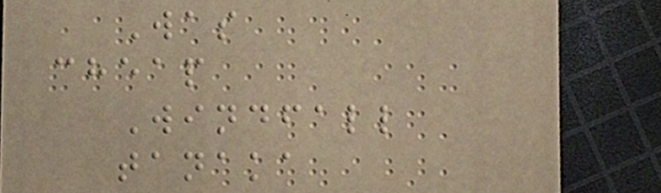Was
cheap
Windfall
tanaka
